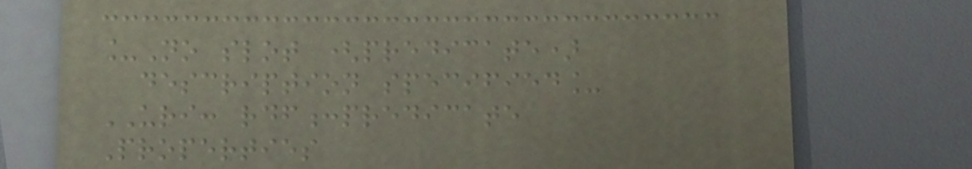_No slot (predicate)
description specified_
URI: rdf:predicate
Properties
